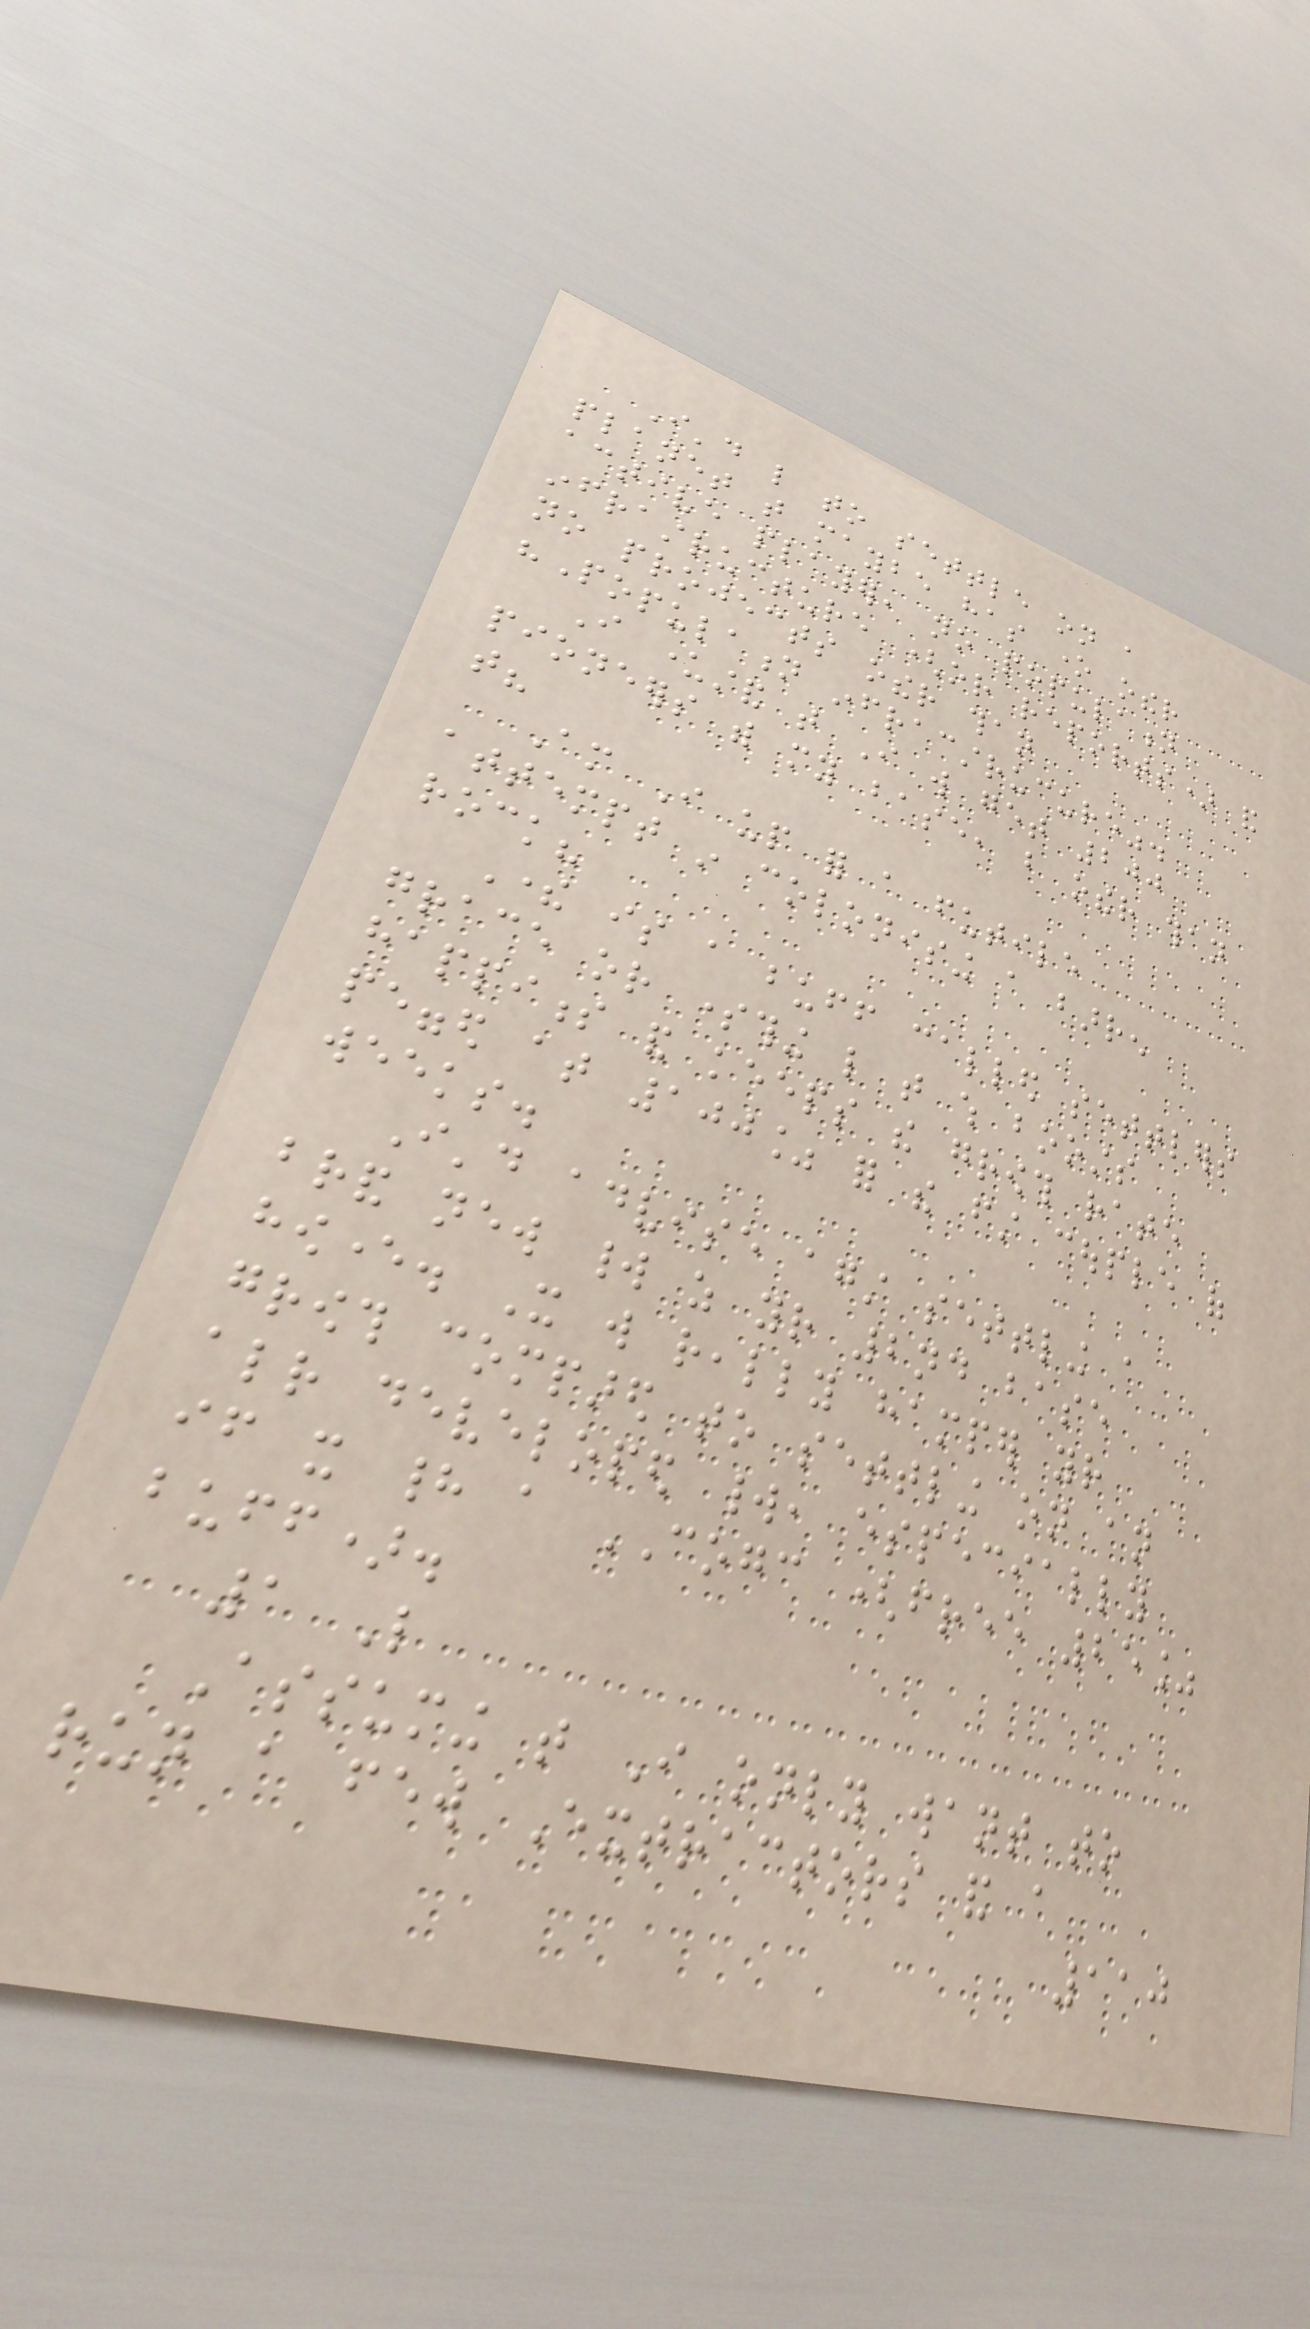I'd like to settle on a
planet that maybe has one other
active player, no population
infrastructure (or reports) and
no projects other than
"Population infracstrucure".
I understand that I will get 200
pioneers with my base, but other than
that?
Am I up for a futile
attempt in colonising a barren
rock?
There is a buff called settlers
grace or something like that which boosts
happiness and keeps the growth rate
pegged at 100% for the first couple of
weeks.
I'd advise against settling a
brand new world as your 2nd base
however. It will really hamper your
growth compared to settling on an
already developed world, especially
if it had a COGC (free 25%
buff).
1 Like
Assuming that I only want to
run a few Extractors and a
110
